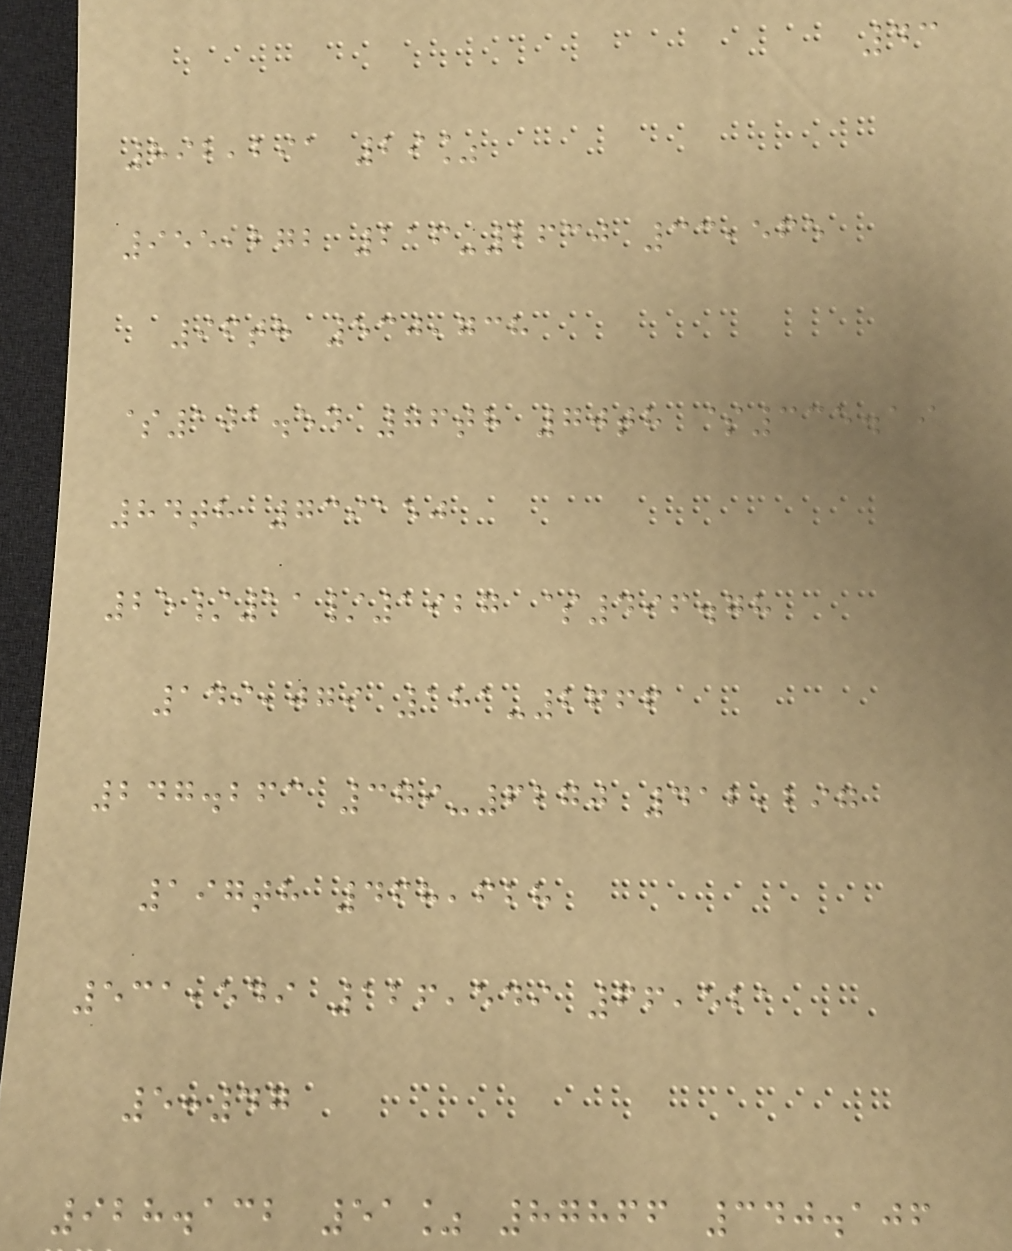43
892,291 29%
955,272 216-2630 33,565
96th 530,738
$101.54 76th 70th $335.19
84th 739150
25/11/1927 $496.78
149,079 181-2666
247.263 379-6270 412,297
197th 468,628
531,549 126,549 66,521
5:47
928.132 51% 87866 340.106
